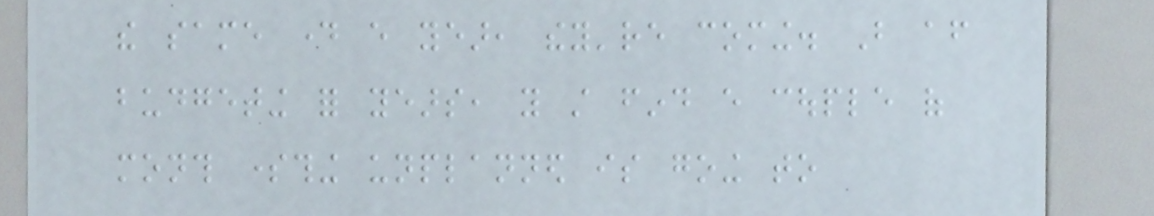the same day every year, they're coming. But after
budgeting for years, you still find every couple of
month something unplanned is going to
